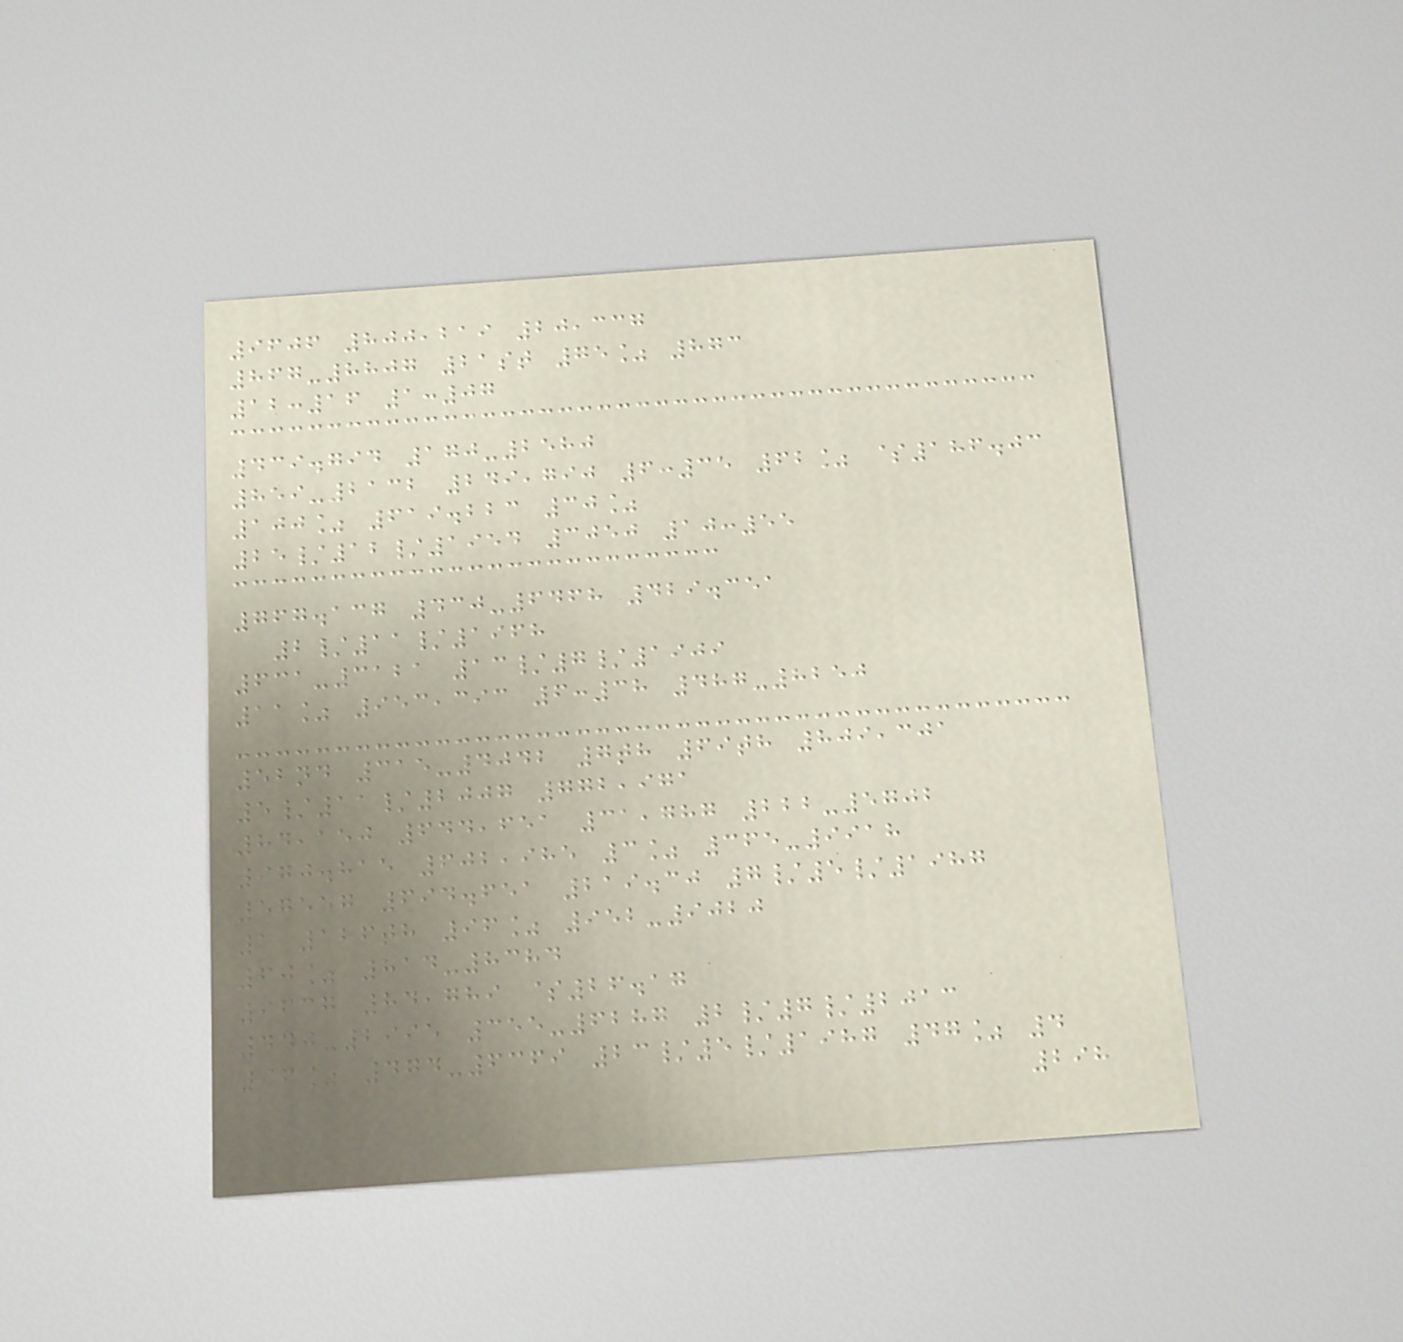9606 800,219 20,337
867-8807 21st 75% 873
12:16 1:07
439.794 170-2580
859-2132 249,790 6:35 62% $186.03
100% 619.223 30%
25/12/1954 3050 10:55
767.137 430-6468 429.351
2/11/1968
631-3121 13/7/1909
11% 953,393 6:38 487-8250
52nd 315-4042 7th 69th 809,301
5/11/2007 772,971
84,150 644,651 31,787 222-5702
970.815 602,985 3% 365-9918
57557 694.651 219.30 7/5/1987
1 126th 96% 952-9020
60% 814-8384
9637 84,789 $26.17
440-2995 355-6287 2/7/2013
96% 474-6369 23/5/1987 47% 4
298
